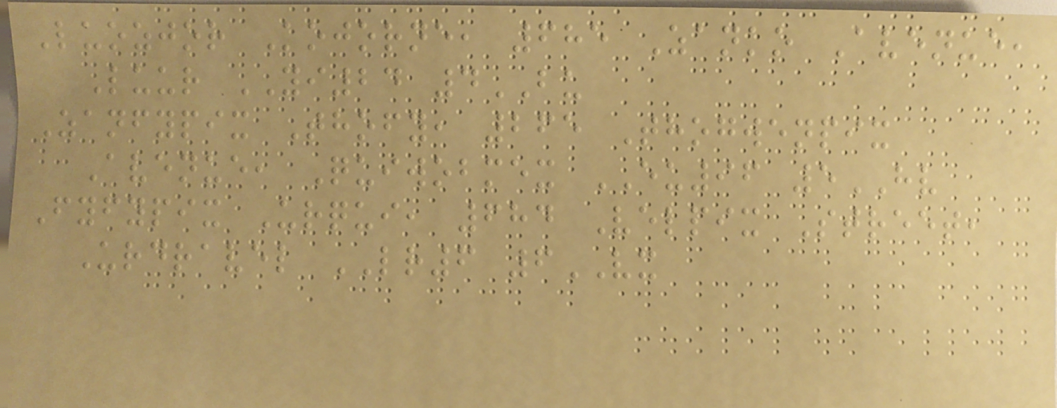Luozjor Kojorne, 685 Zanko Avenue,
Luur YI24 4BU
Zanfypix Thofy, 265 Thogwenpix
Avenue, Quiwobmex EU96 5HV
Fyfypix Urqui, 684 Velpix Street,
Urdravel LR6 6VX
